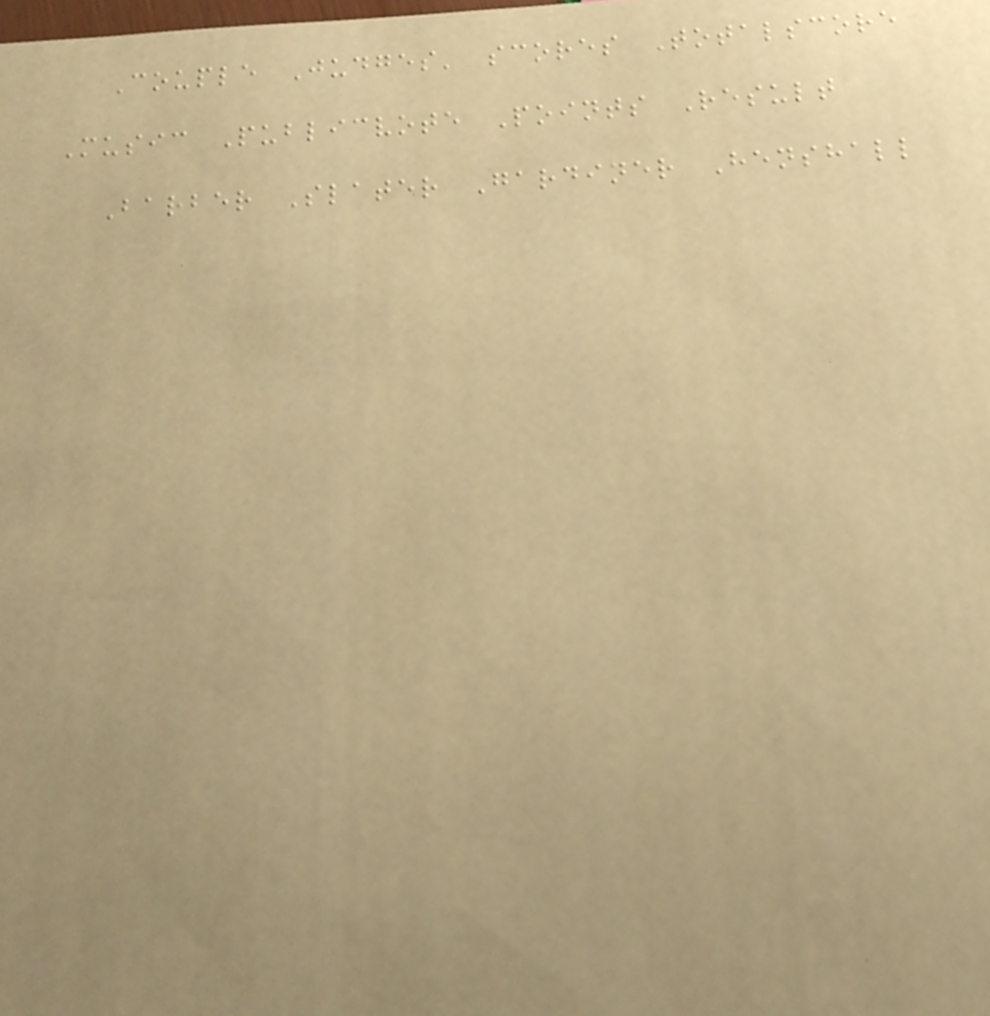Couple Judges' scores Totalscore
Music Publicvote Points Result
Barber Slater Gardiner Henshall
